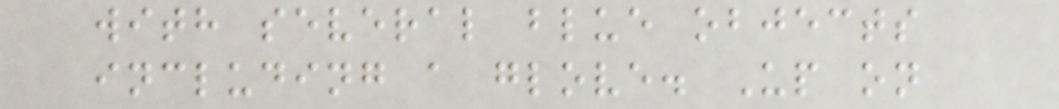with several blue objects
including a glove. Up on
